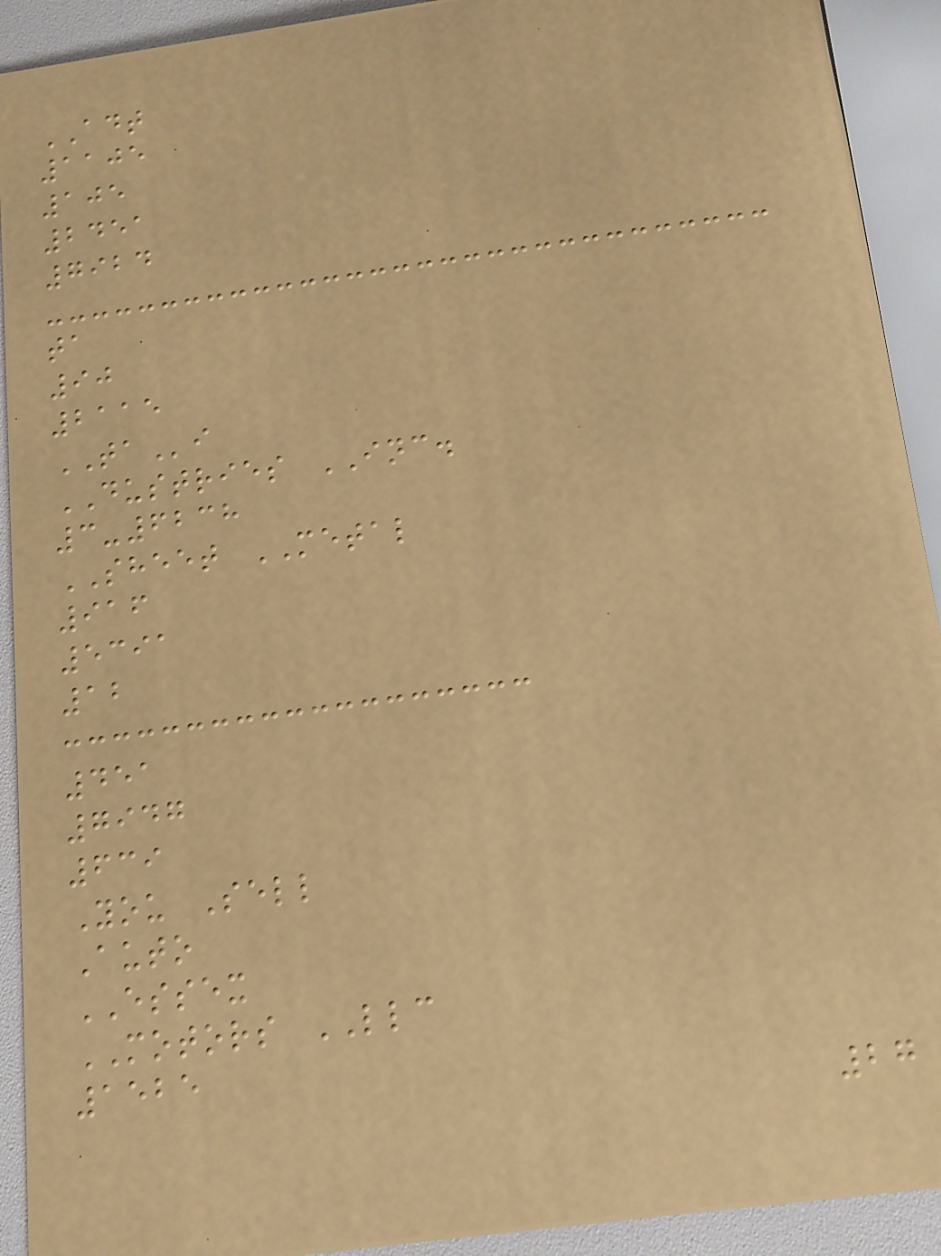ADT
1105
105
2451
7924
ta
90
2115
TAi
DUSTRIES INC.
3-6238
SHEET METAL
916
5391
12
451
7947
639
You Sell
Auto
ESSEX
MOTORS LLC
1525
27
